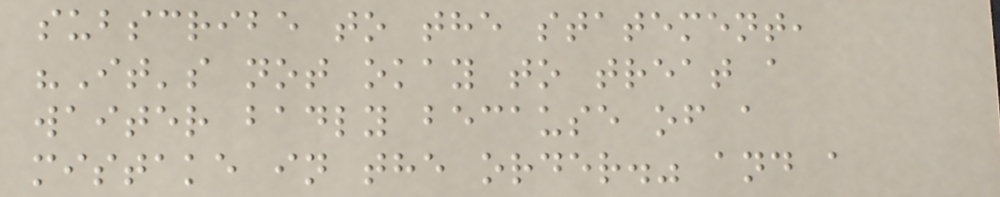subscribe to the statement,
"It's not okay to treat a
waiter badly because of a
mistake in the order." and a
